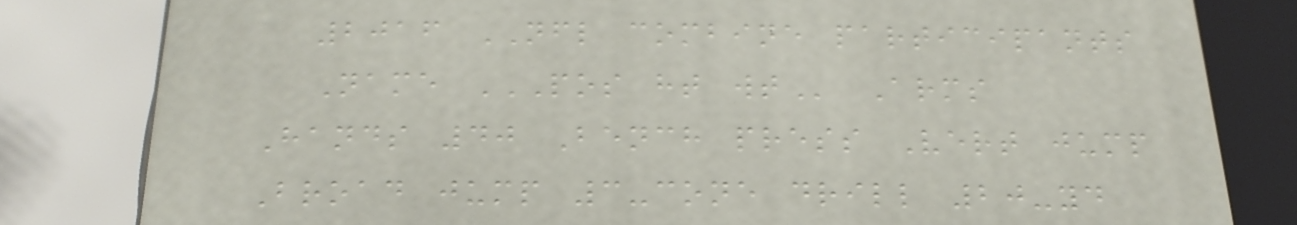2016 NFL combine participants
Name POS HT WT Arms
Hands 40 Bench press Vert jump
Broad jump 3-cone drill 20-yd
